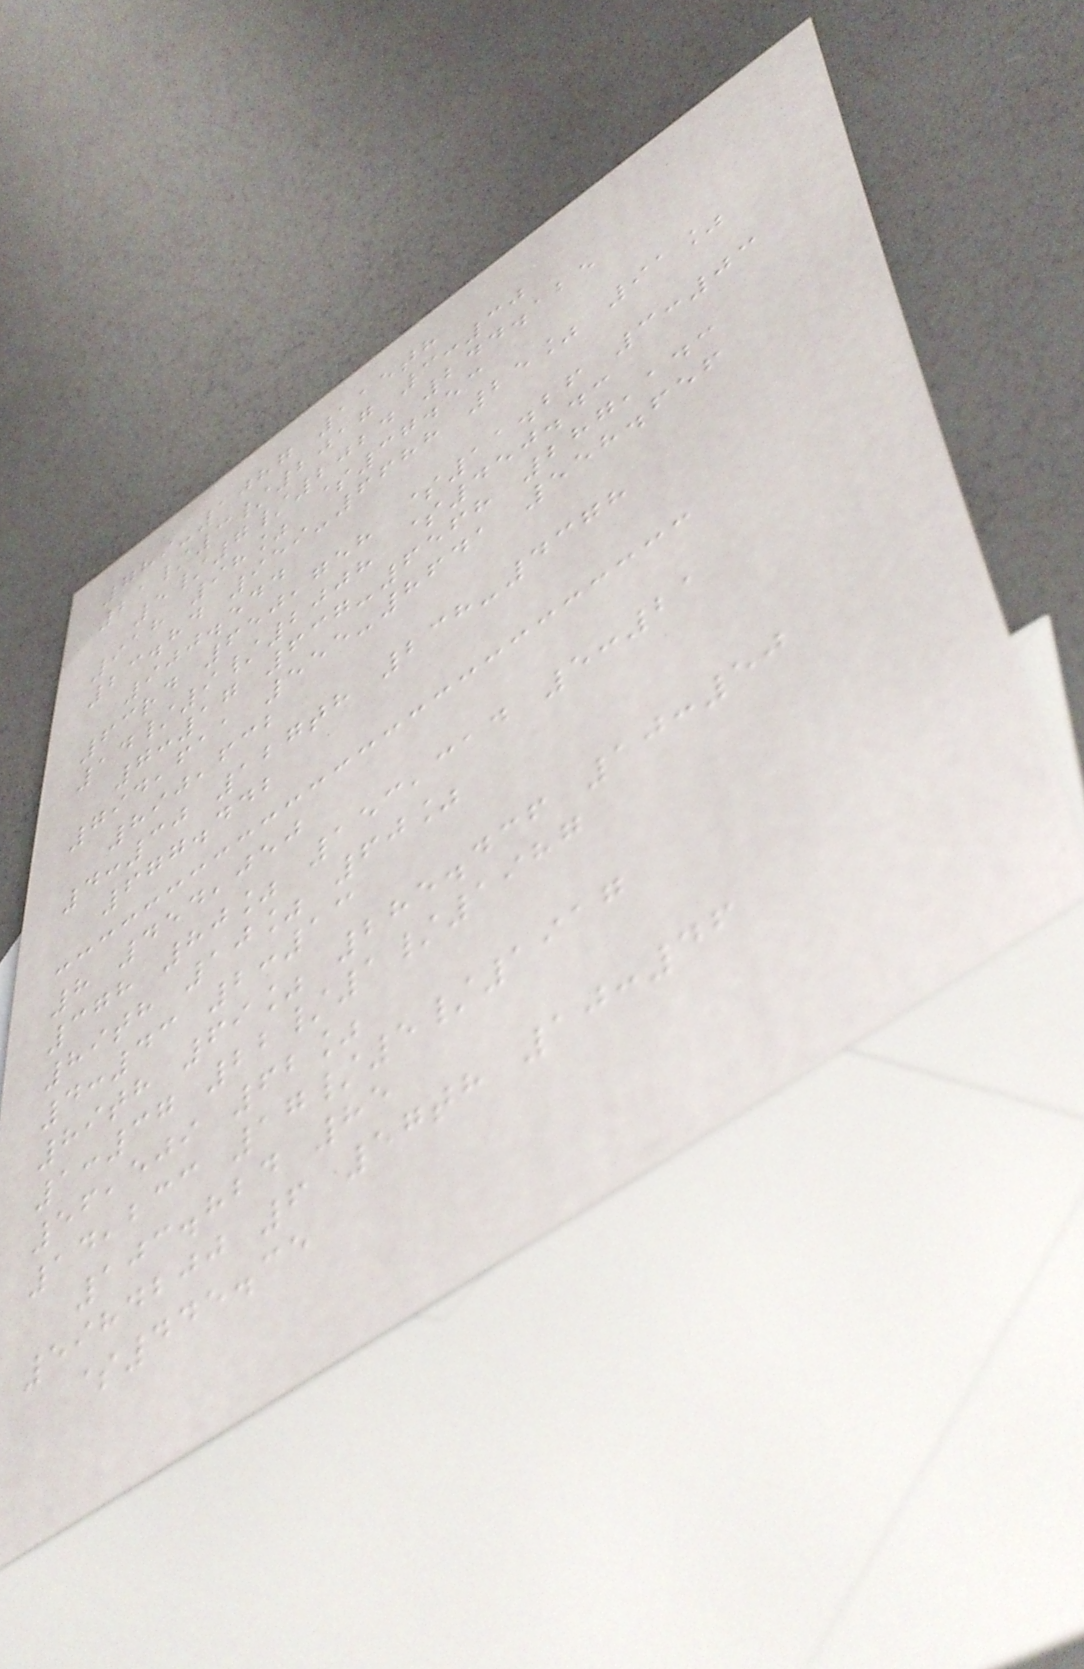789-1087 115th
21/3/2017 3:30
5/7/2024 244.125
918 98% $37.53
23.84 959-6688 25% 91%
900.544
63rd 650,758 $11.26 3:03
14/9/2008 $450.43
7:17 637-6568 287,143
794,611 555-8641 558.656
890,632
4:30 127th 238-4378
677.442
8 454,050
378 80% 153,314 5:21
89th 10% 60%
4:43 2:13
89th 69% 285.436 10:50
1:37 22/1/1987
56,509 62%
14,233 17/5/1917
103.824 85
5984200 6 57th 10:46
$445.35
